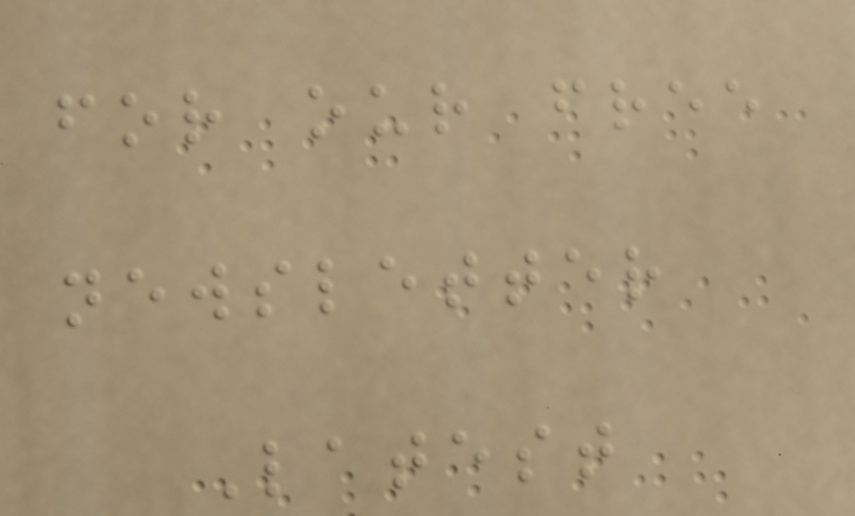for our free
newsletter
Latest
